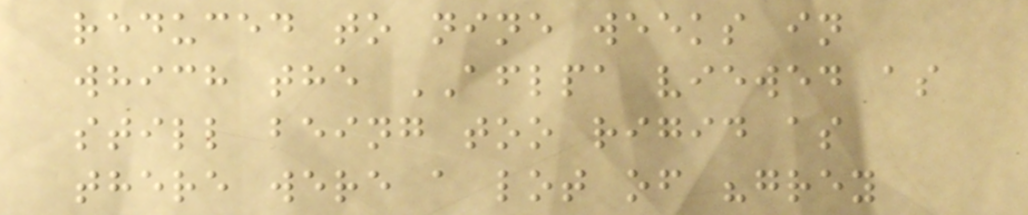reduced to nine weeks in
which the AFLPA viewed as
still being too rigid as
there were a lot of "grey
